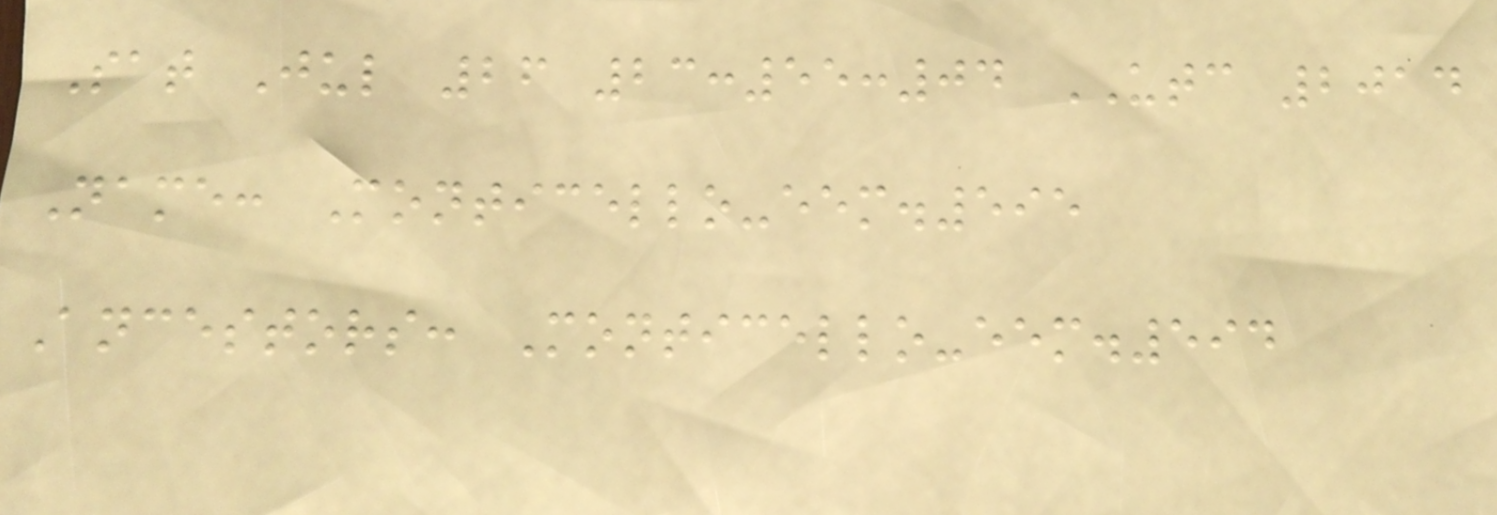Sat Jul 26 23:55:04 UTC 2014
Name: Monticello-eem.595
Ancestors: Monticello-eem.594
